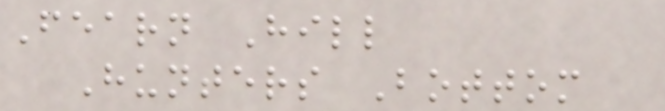Fearn Hill
Hunters Bottom
